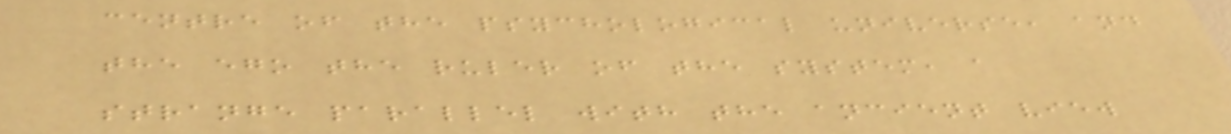centre of the psychological universe, and
the ego the ruler of the system, a
strange parallel with the ancient view
